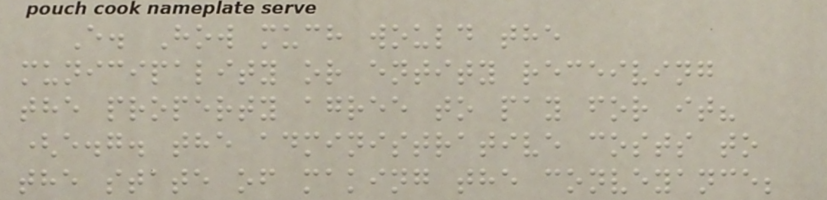E. How much would the
municipality or entity receiving
the property agree to pay for it?
(e.g. the administrative costs to
the state of making the conveyance;
